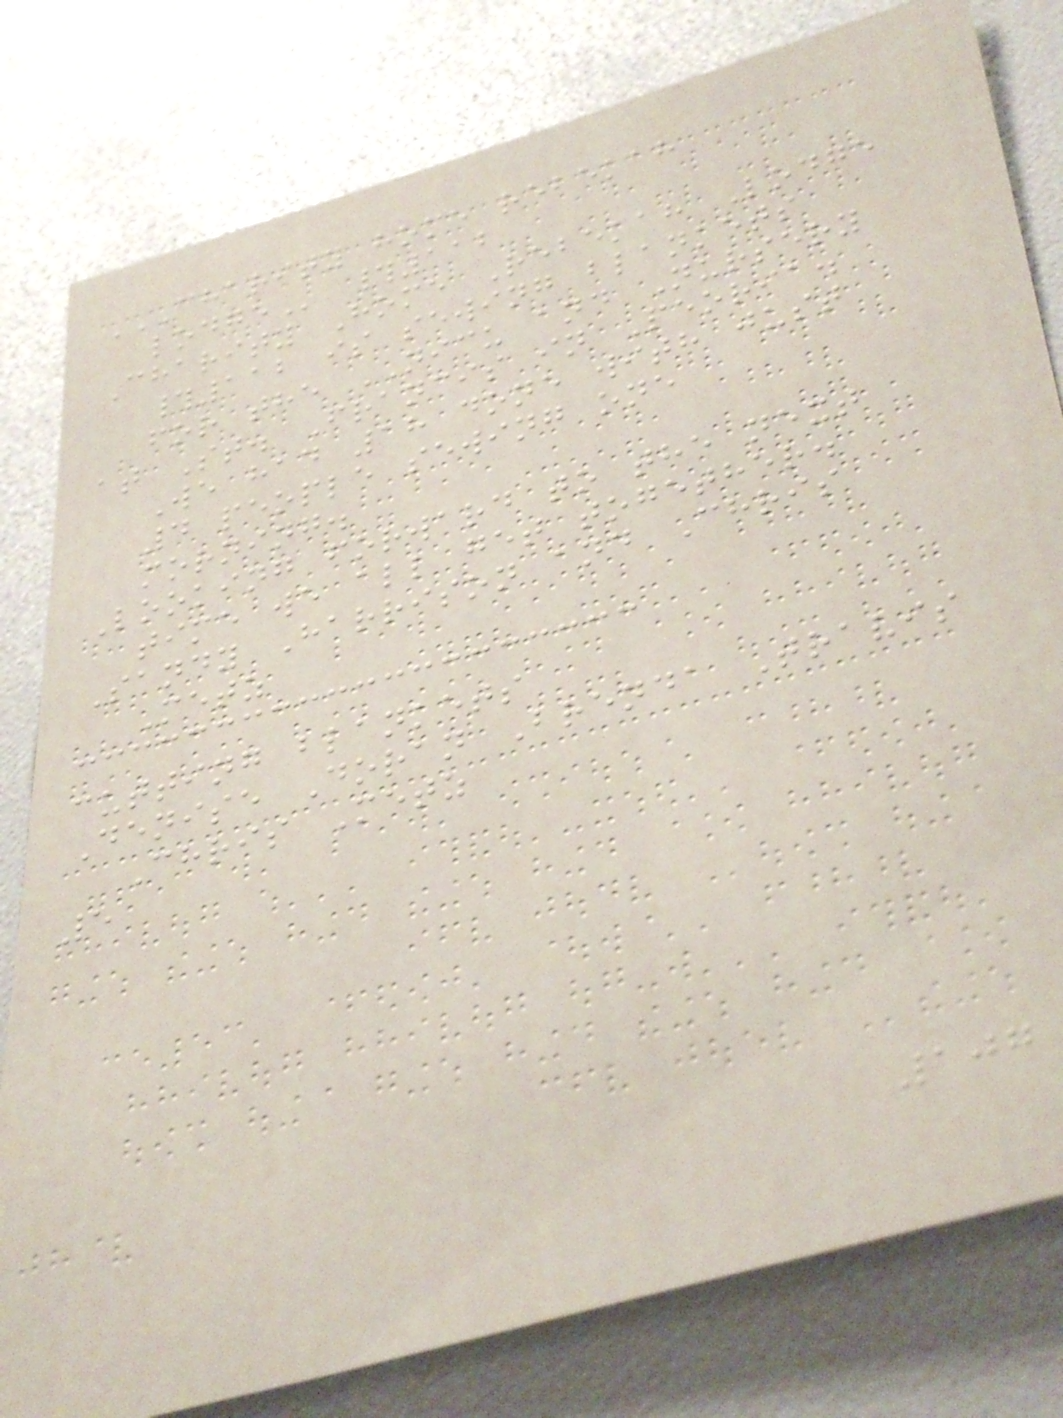CHARITY HOME REBEKAH
LODGE #112
Charity Home Rebekah Lodge
#112 is sewing blankets
for the NICU and Nursery
at St. Francis in Peoria.
We had 18 done with just
4 people sewing one
morning.
Looking forward to the next
time we all get together.
Sandy Harrison and Chris
Metz
cutting blankets
Denise Doran Brenda Travis
Chris Metz
5
107
